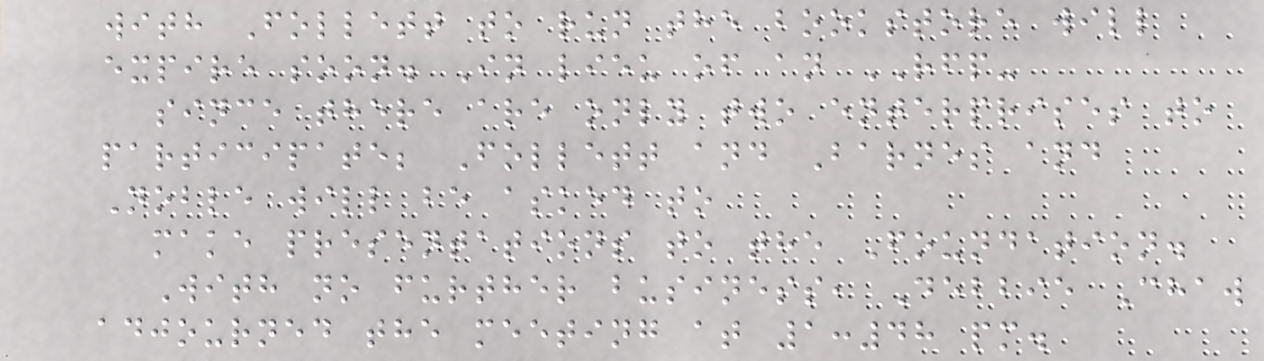with Follett to run the bookstore will
expire soon. In lieu of an RFP-
since there are only two enterprises to
participate; Follett and Barnes and
Noble will be asked to
make presentations to the Foundation.
With no further business, Debbie Chaw
adjourned the meeting at 1:48 pm.
